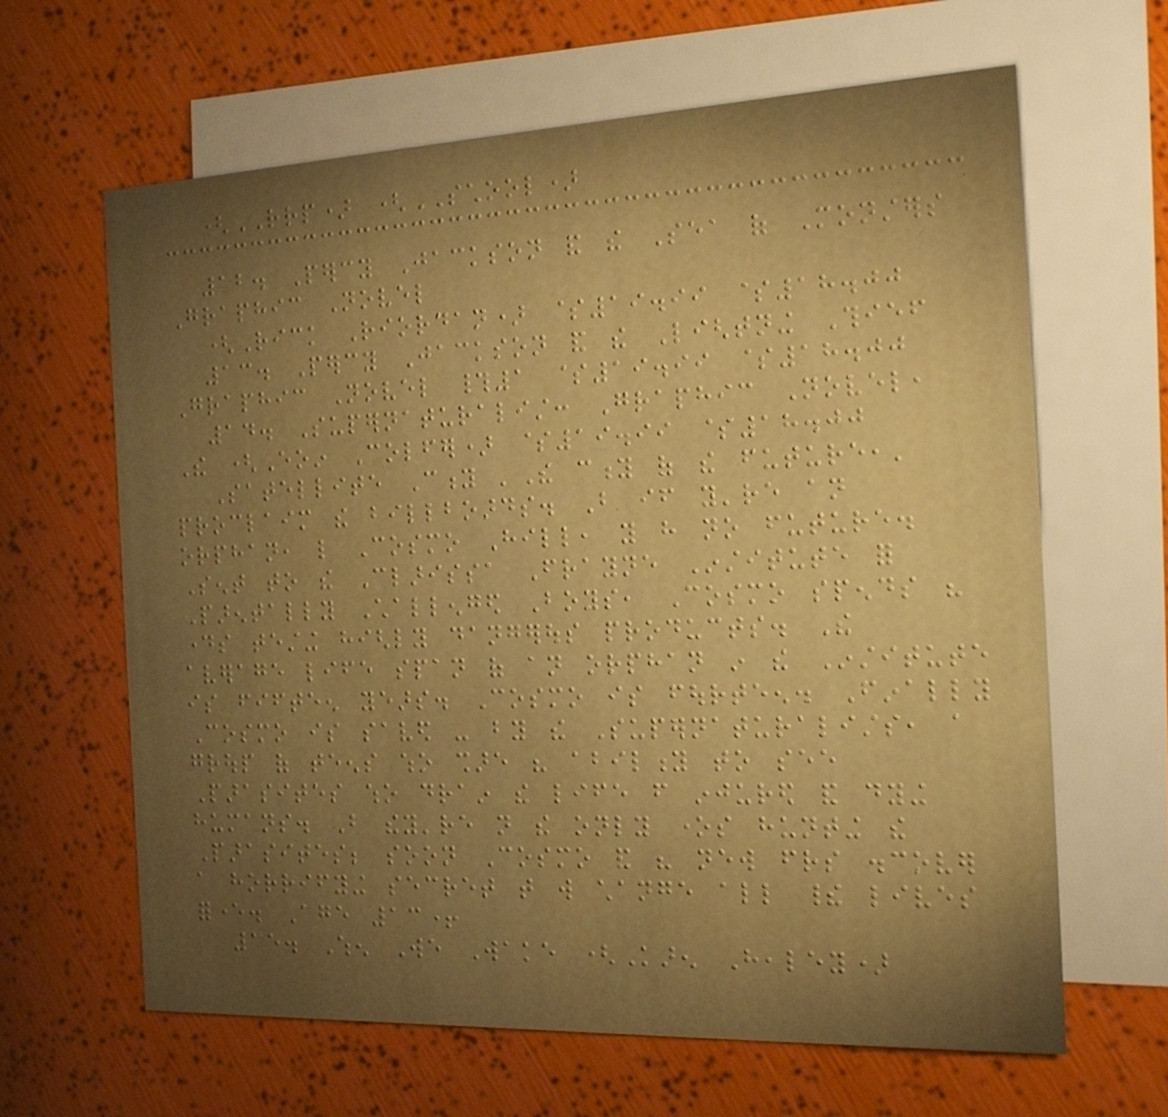(RRP) (SCHOOL)
12. Percy Jackson and the Sea of Monsters
Graphic Novel
(Rick Riordan) $19.99 $18.00
13. Percy Jackson and the Lightning Thief
Graphic Novel #1 $19.99 $18.00
14. Supernaturalist: Graphic Novel,
The (Eoin Colfer) $19.99 $18.00
Satellite City 'The city of the future,'
proclaim the billboards. But if you're an
orphan, like Cosmo Hill, you have no future.
Sent to the Clarissa Frayne Institute for
Parentally Challenged Boys, Cosmo spends his
days testing highly dangerous products. The
average life span of an orphan in the Institute
is fifteen years. Cosmo is fourteen. Finally
Cosmo is saved - by the Supernaturalists, a
group of teens who share his ability to see
Parasites who drain the life from injured and dying
humans. But they're not the only ones hunting the
Parasites; soon Cosmo and his new friends discover
a horrifying secret that will change all their lives
forever. Age 13+
15. When We Wake (Karen Healey)
